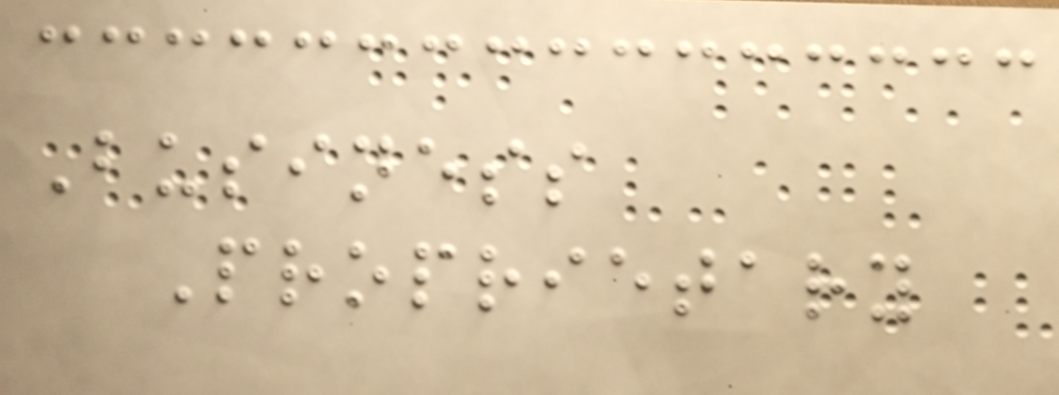Business
Proprietary
